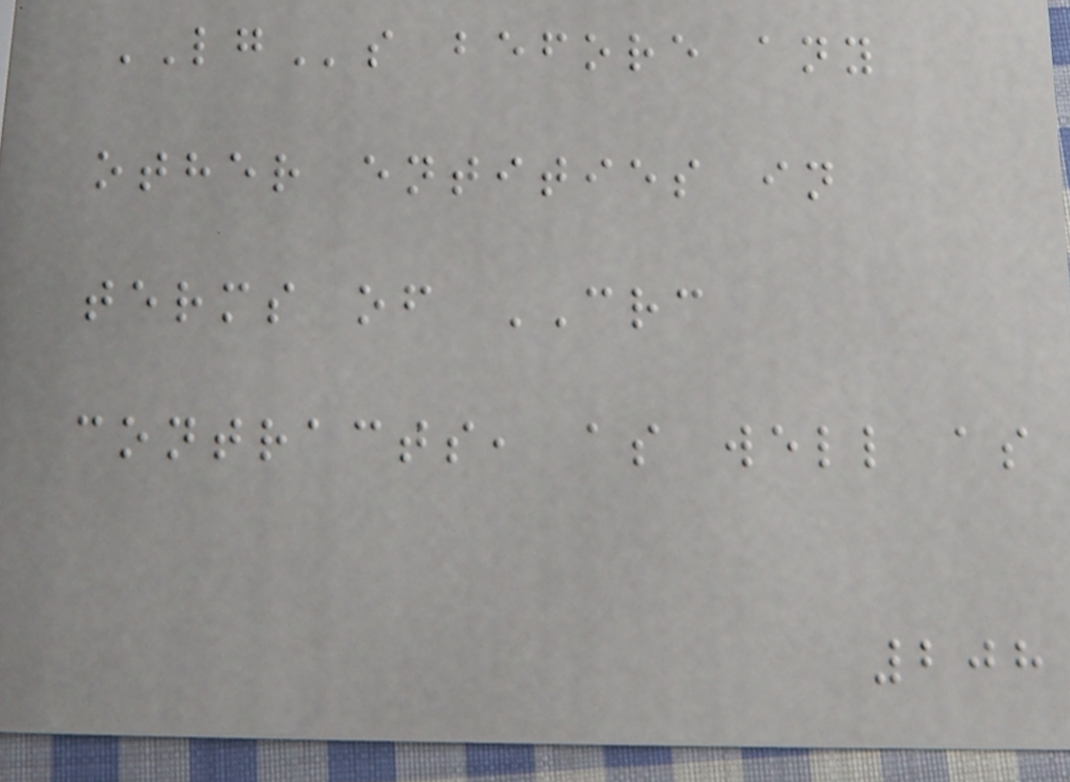LGs before any
other entities in
terms of CRC
contracts, as well as
208
